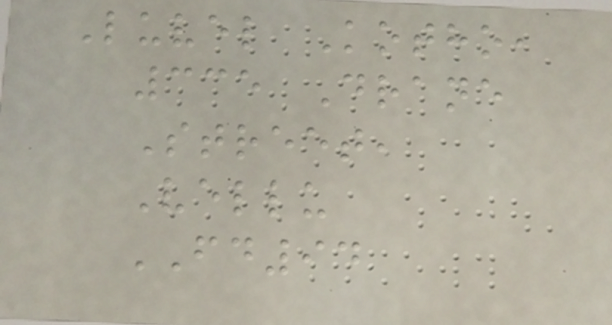Luvel Kotho,
335 Drane
Street,
Vellu
FD94
